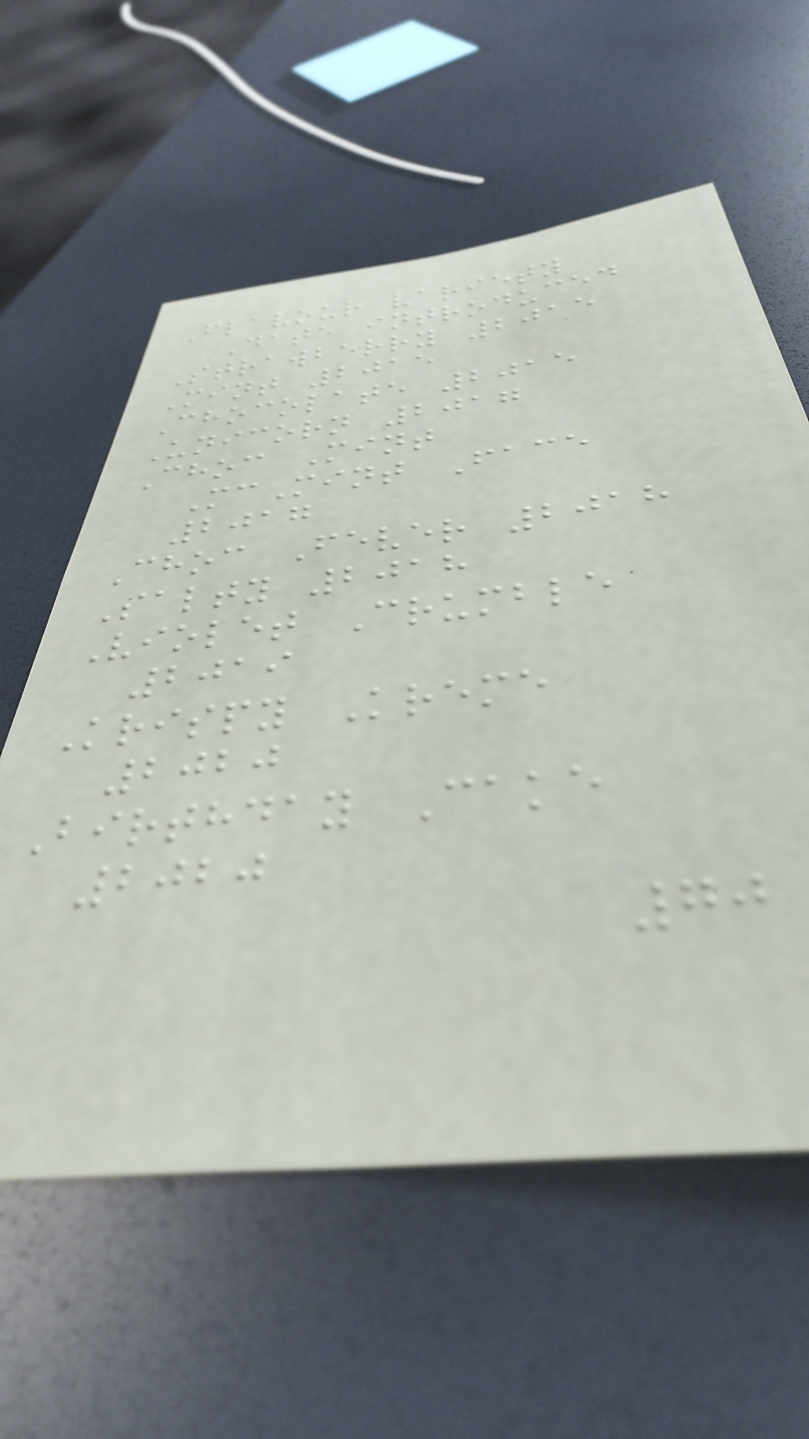Flavour variety
Date introduced
Strawberry 2015
Mint 2015
Chocolate 2015
Unicorn 2017
Choc Mint
McMint Face
2017
Choc Fever 2018
Salty 2018
Violet Crumble
2019
Krispy Kreme
2020
Birthday Cake
2020
70
